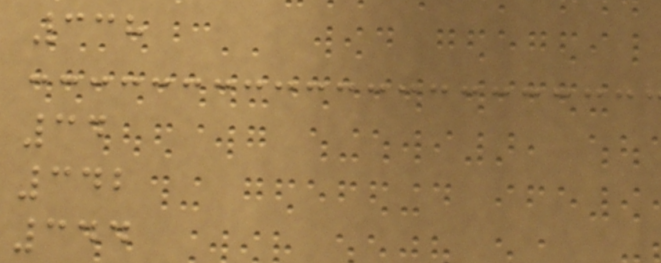338
34
342
344
